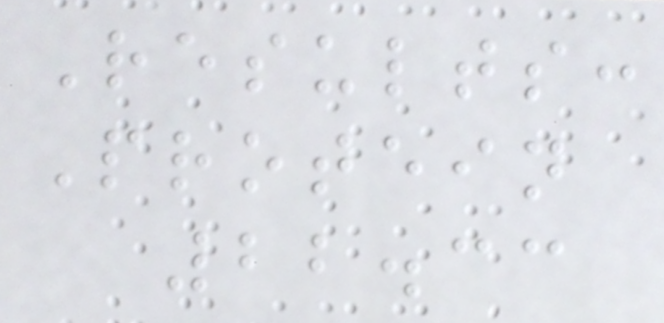Results:
Protein
22.33
